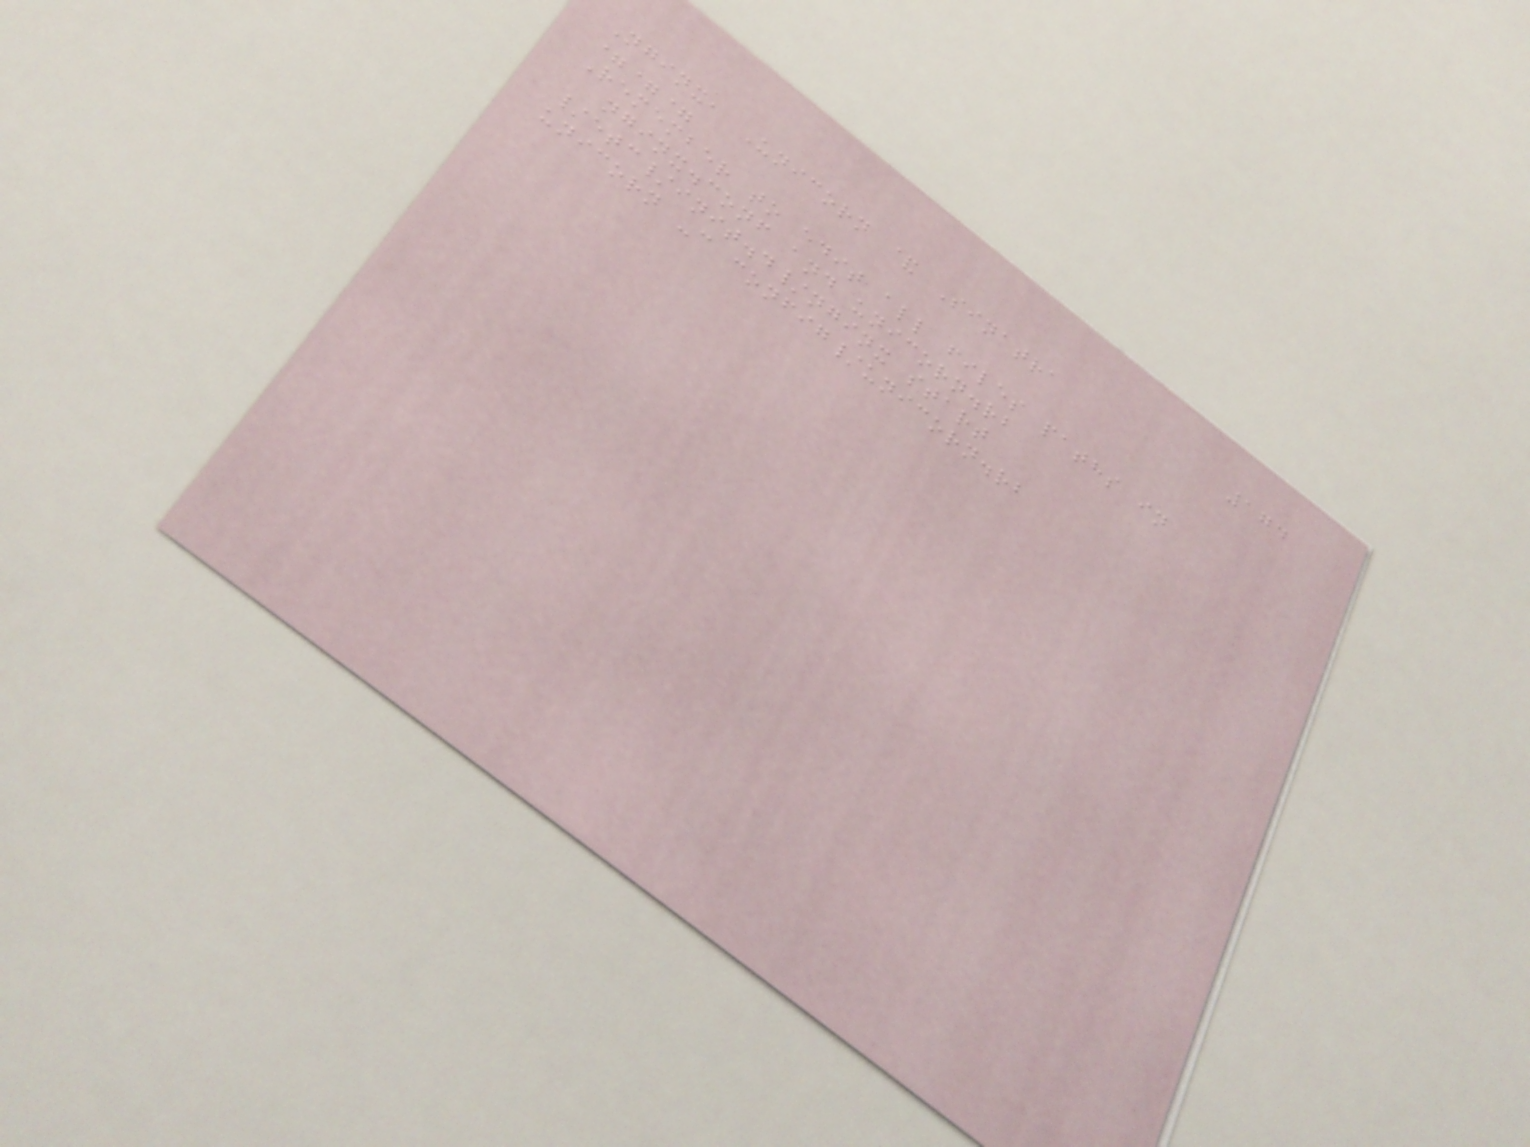174
Nginx, Unicorn & Sinatra
===
Remember to edit all files paths in
nginx.conf and unicorn.rb
/etc/init.d/nginx start
unicorn -c config/unicorn.rb
